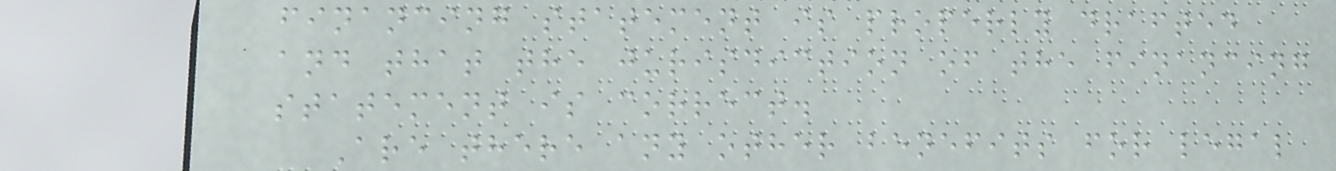financing statement is properly drafted
and that the jurisdiction of the financing
statement is correct.
Are there any other benefits for legal
